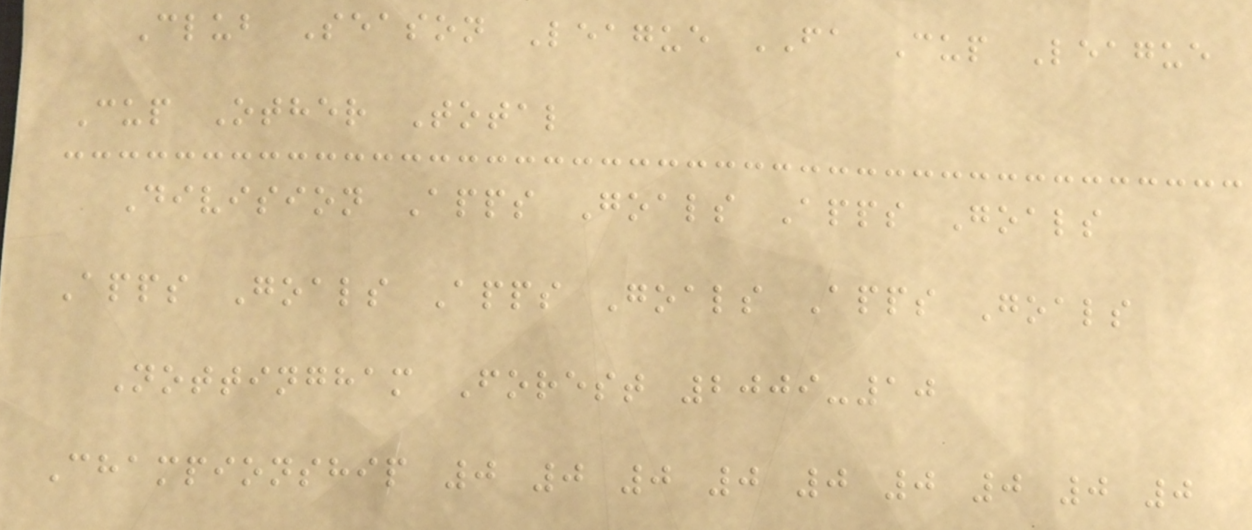Club Season League FA Cup League
Cup Other Total
Division Apps Goals Apps Goals
Apps Goals Apps Goals Apps Goals
Nottingham Forest 2009-10
Championship 0 0 0 0 0 0 0 0 0
